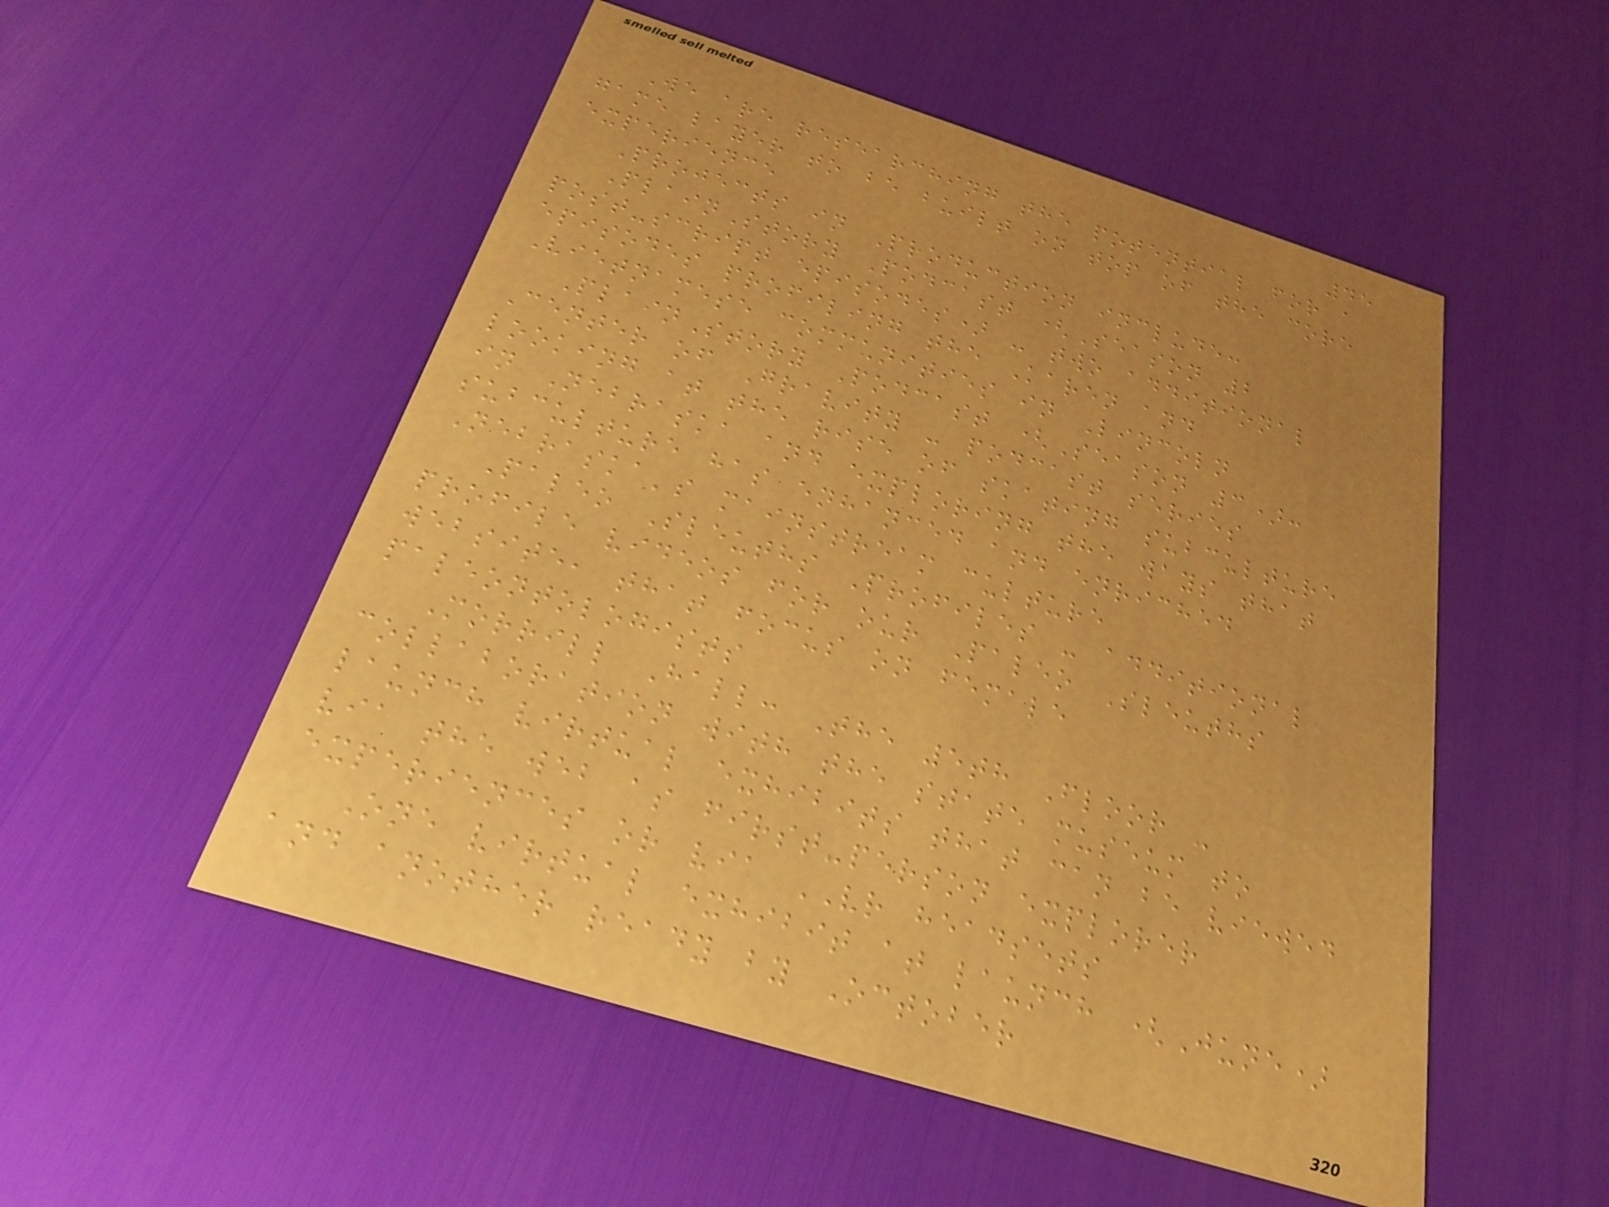45
We are researching the potential for a
game layer to be built on top of the core
experience
Projects in Production include:
PlainStory Podcast (Season 2
post-script episodes) - two additional
episodes profiling the Karen and
Vietnamese communities in Lincoln
PlainStory Podcast (Season 3):
Center of Gravity - podcast series
looking at the rise of skating subculture
in Nebraska and exploring the ways that
subculture has enhanced and enriched
Nebraska's mainstream culture
Paleo Sleuths Profiles - additional
profile videos for our Paleo Sleuths
website, that focus on female
paleontologists
Morrill Hall: The 5th Floor -
collaboration with the state museum to
launch virtual exhibits that can be viewed
via the web as first-person explorer
experiences or via VR headsets
One virtual exhibit at launch (June)
and another ready by October
